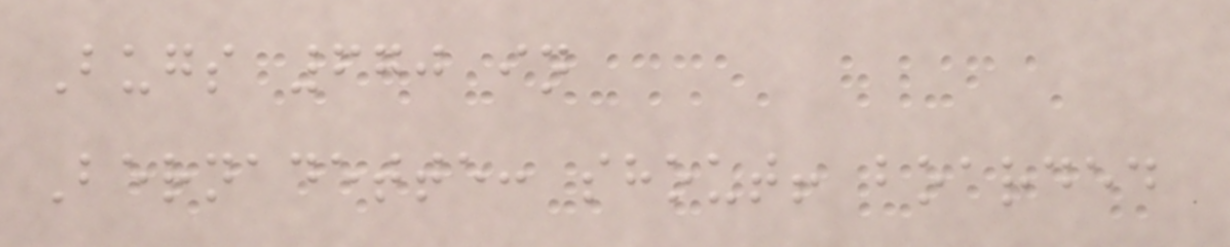Bugs 670 in
Bernadette: shout! boarded
